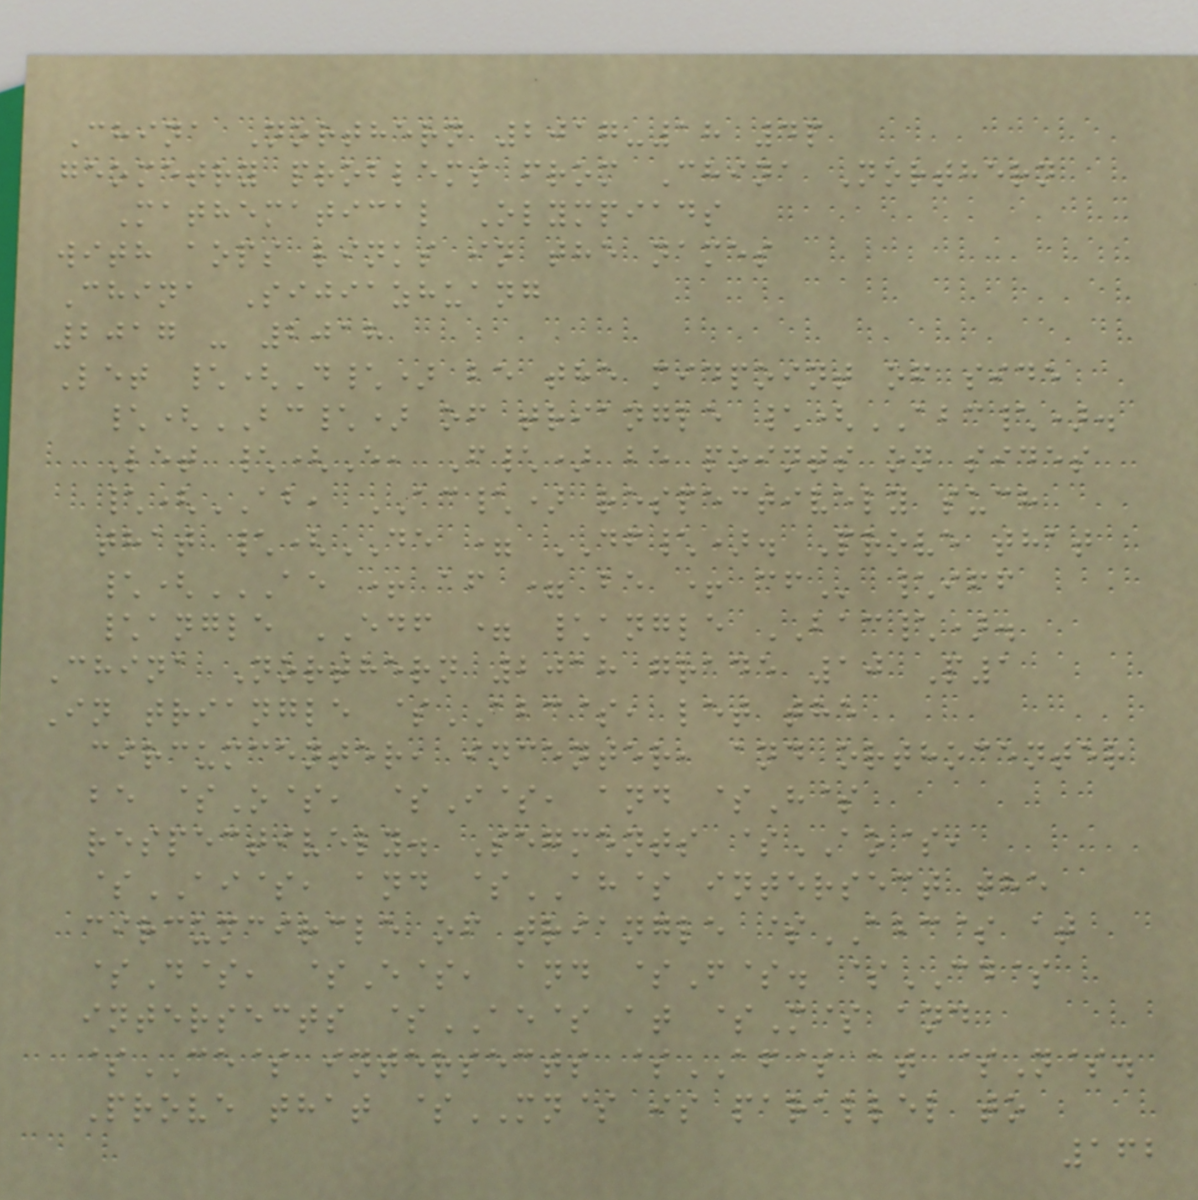China Northern 2017-18 4p
geometry problems from China Northern
Mathematical Olympiads
with aops links in the names
China Sijiazhuang
2017 - 2018
Let \(D\) be the midpoint of side
\(BC\) of triangle \(ABC\).
Let \(E, F\) be points on sides
\(AB, AC\) respectively such
that \(DE = DF\). Prove that
\(AE + AF = BE + CF \iff
\angle EDF = \angle BAC\).
China Northern 2018 grade 10 P1
In triangle $ABC$, let the
circumcenter, incenter, and orthocenter
be $O$, $I$, and $H$
respectively. Segments $AO$,
$AI$, and $AH$ intersect the
circumcircle of triangle $ABC$ at
$D$, $E$, and $F$. $CD$
intersects $AE$ at $M$ and
$CE$ intersects $AF$ at $N$.
Prove that $MN$ is parallel to
162
